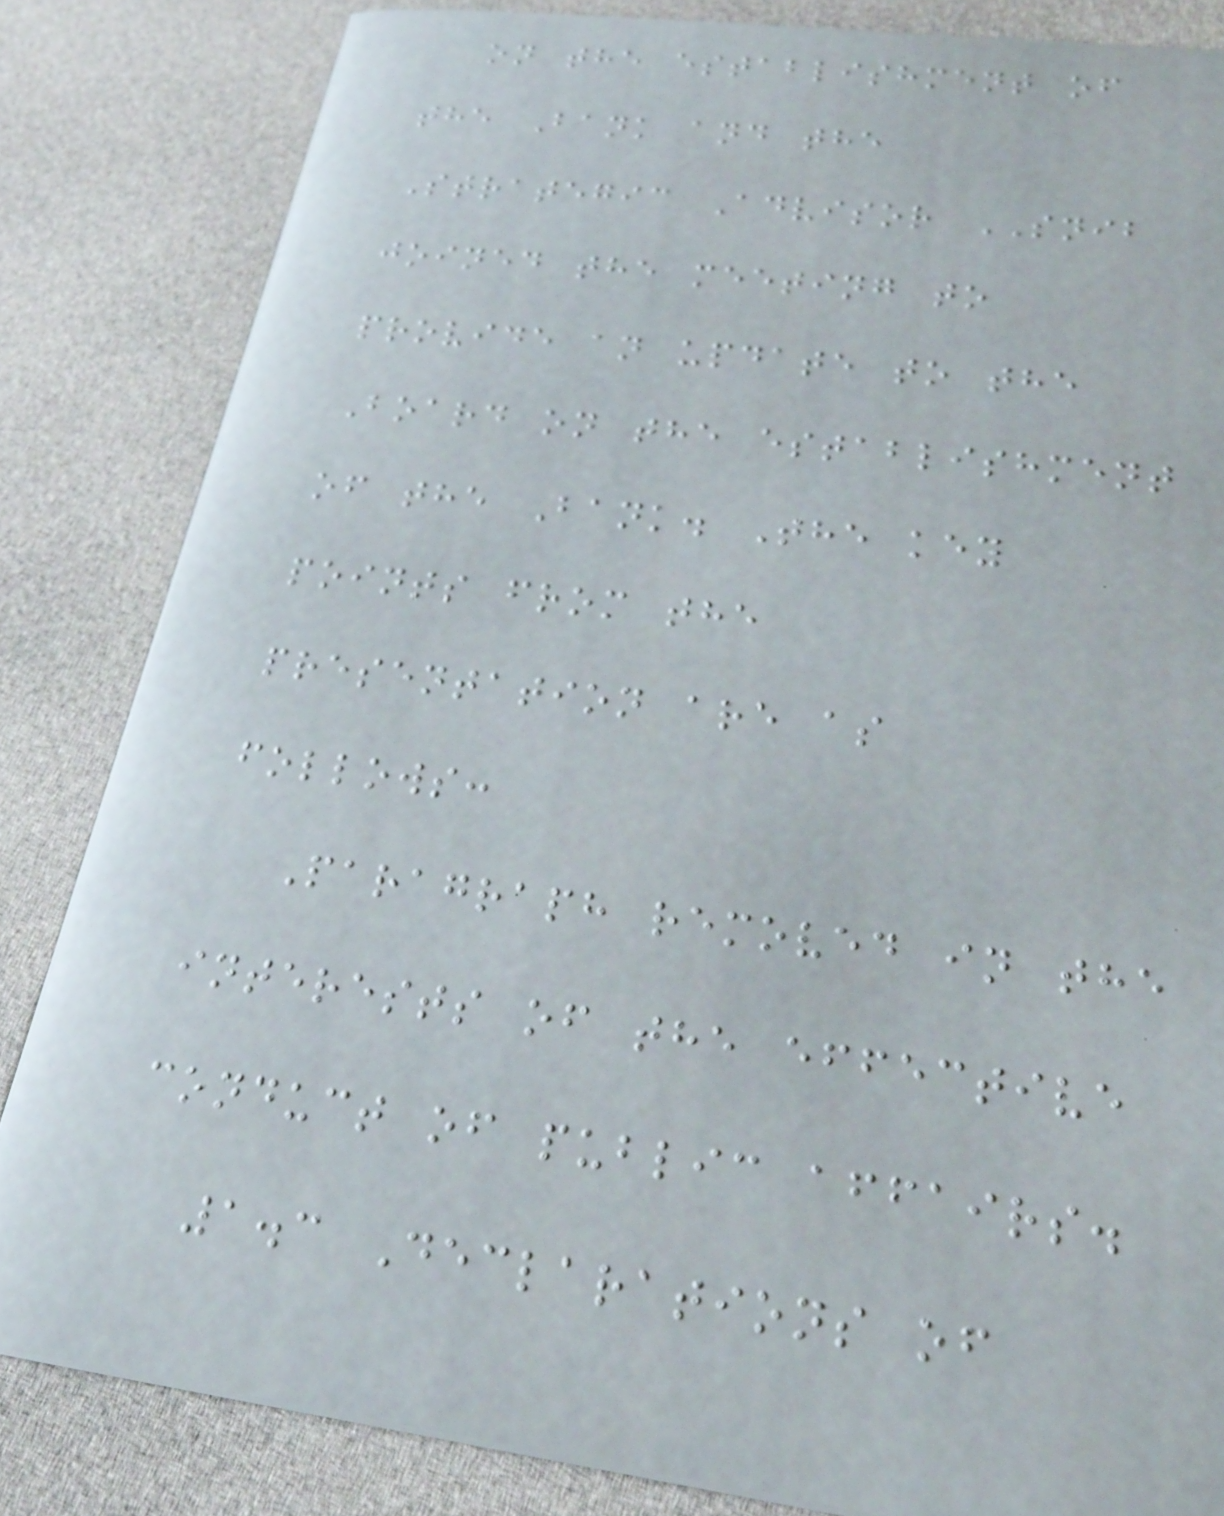on the establishment of
the Bank and the
Strategic Advisor SNIB
joined the meeting to
provide an update to the
Board on the establishment
of the Bank. The key
points from the
presentation are as
follows:
Paragraph removed in the
interests of the effective
conduct of public affairs.
1.3 Declarations of
